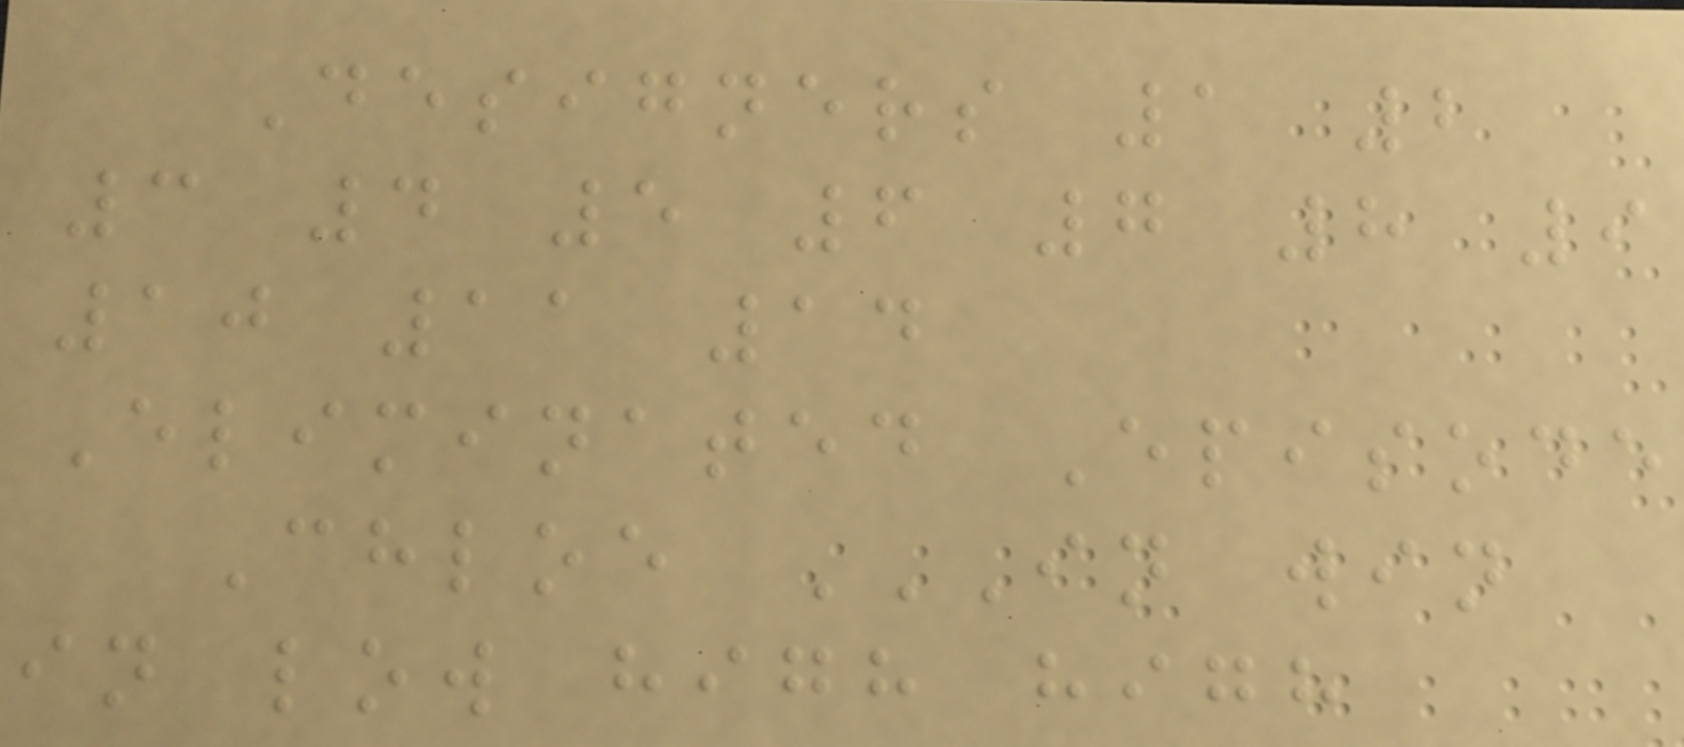Designers 1 2
3 4 5 6 7 8 9
10 11 14
Eliminated Episode
Chloe IN WIN
IN LOW HIGH HIGH
